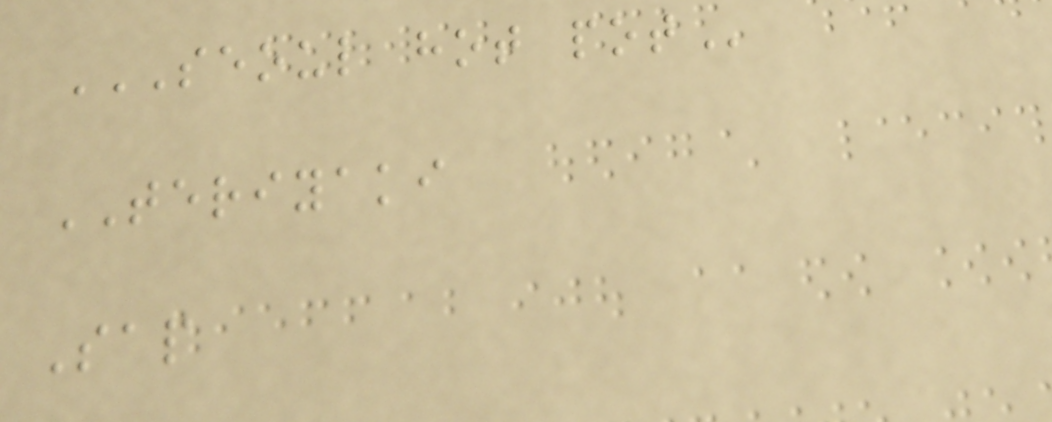SEOUL HOT POT
TERIYAKI
Sap
